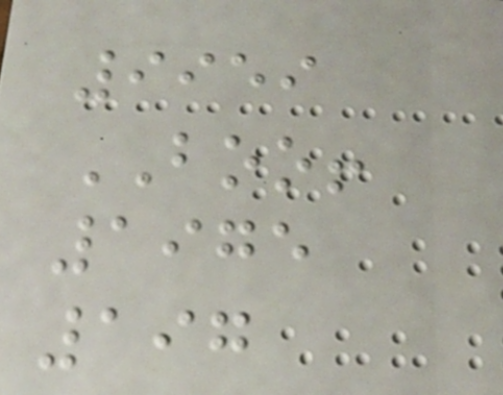9959
BOO!
1975
197
